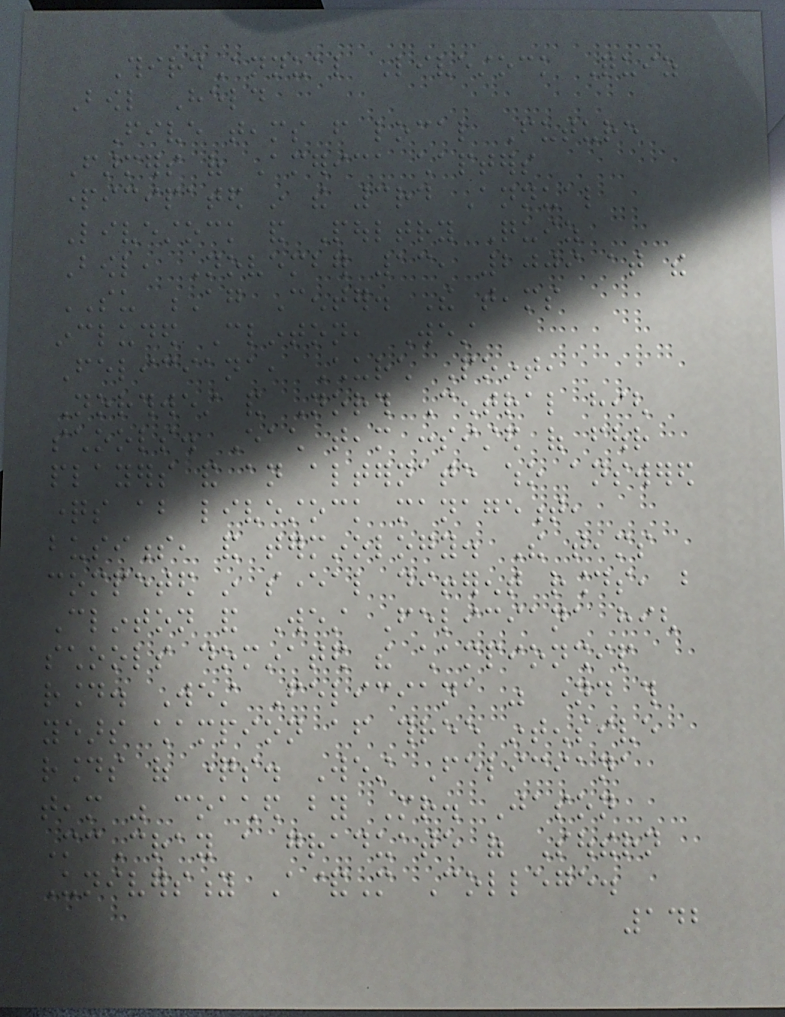ThirdAnnual Livestock Quiz
Bowl Held
Five teams from local Future
Farmers of America chapters
participated in the 3rd Annual
Livestock and Poultry Quiz
Bowl, November 13, 2009 at the
SU Ag Center. The teams
included Clinton, West
Feliciana, Church Point,
Northwest and North Central high
schools. Each team consisted of four
players and an alternate who answered
questions about livestock management,
business, and terminology. The teams
competed in several different rounds, but
Clinton and West Feliciana high
schools dominated the championship
round. West Feliciana was named this
years champion after three intensive
rounds of questions. West Feliciana
team was coached by Mr. Jason
McCray a graduate of Southern
University A&M College.
142
